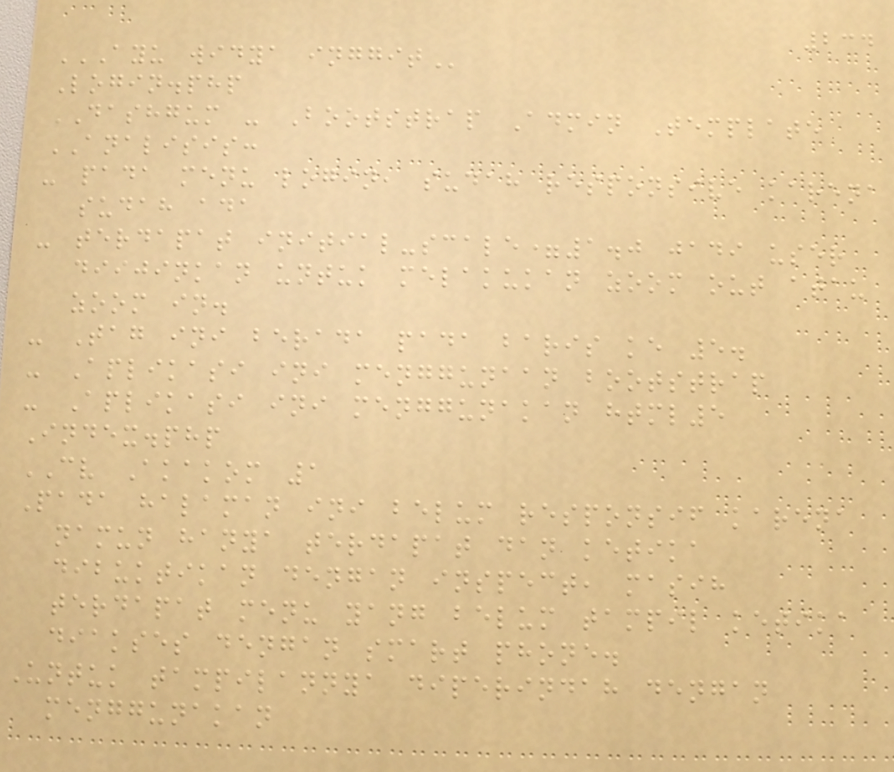234
AYU WIDYA INGGIT
Login.php
DASHGUM - Bootstrap Admin Template
ANALISIS:
- pada menu login, sudah responsive karena
sudah ada
- terdapat initial-scale=1.0 jadi user
diijinkan untuk melakukan zoom out atau
zoom in.
- Tag ini berada pada baris ke 5.
- Aplikasi ini menggunaan bootstrap
- Aplikasi ini menggunakan html5
Index.php
CV Akakom 1
Pada halaman ini belum responsif karena
namun hanya terdapat dan ketika
dibuktikan dengan inspect, masih
terdapat menu yang belum tampil ketika
diakses dengan smart phone.
Untuk tampilannya diperindah dengan
menggunakan
